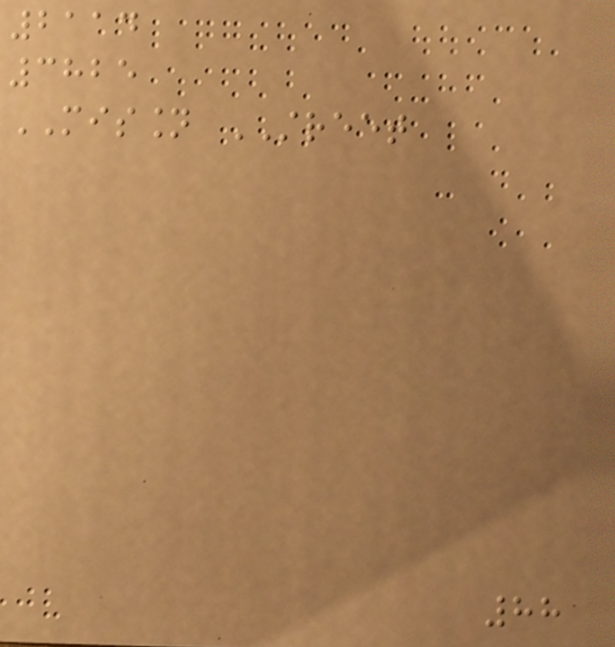2114
3825
MISSION STREET
88
